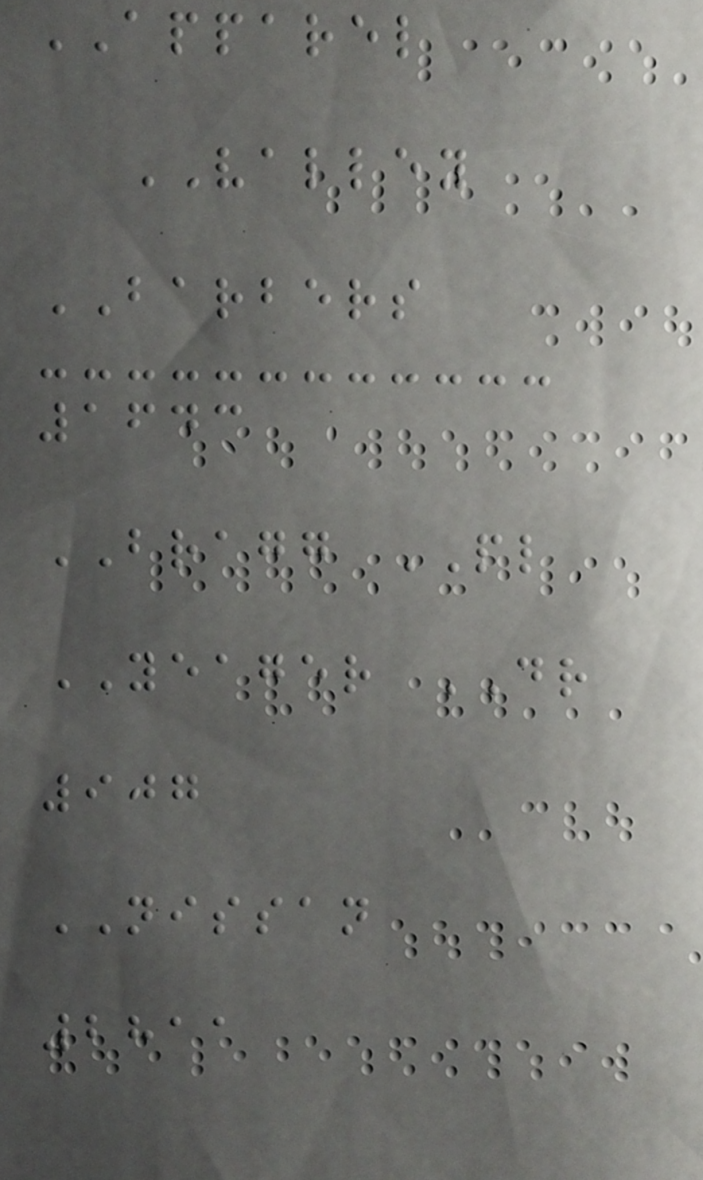APPAREL
VALLEY
BARBERS
1643
BRAGG PL
YEAGER DR
907
NISSAN
2811
